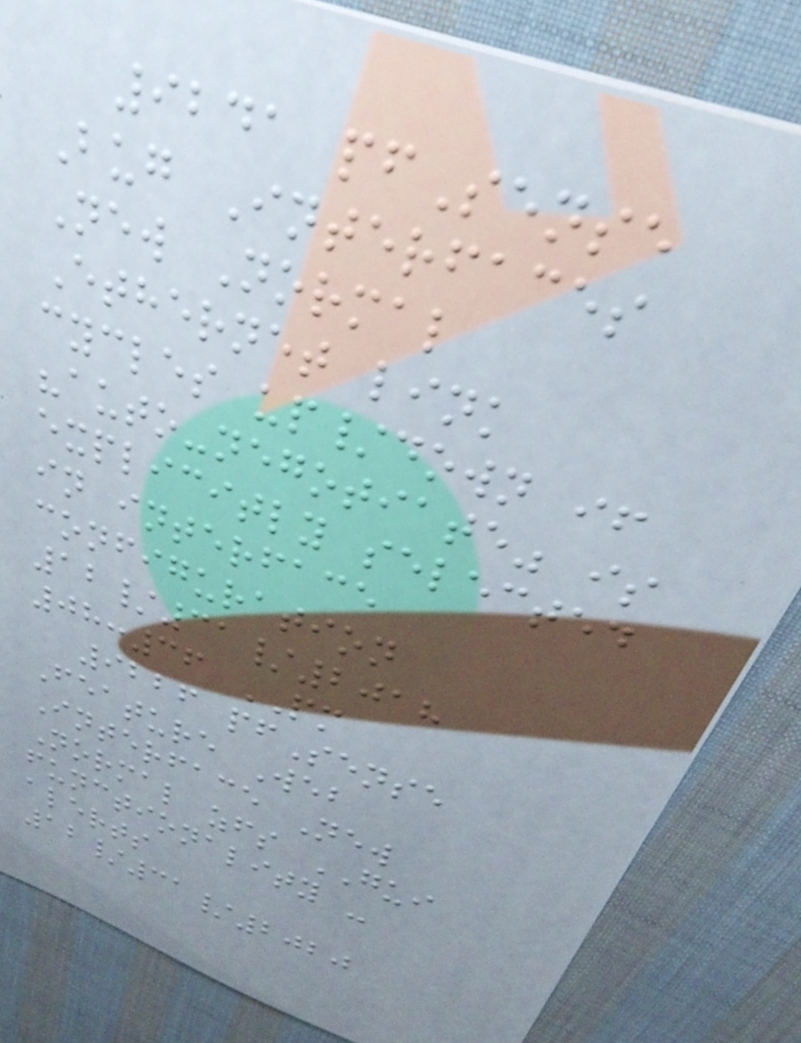9241 pfSense
Bug Interfaces
New Normal
Ethernet link
cycles up/down if
"auto-negotiate" is
explicitly selected
in interface
configuration
12/31/2018
08:36 PM
9226 pfSense
Feature Web
Interface New
Normal zfs GUI
functionality -
alerts
12/31/2020
